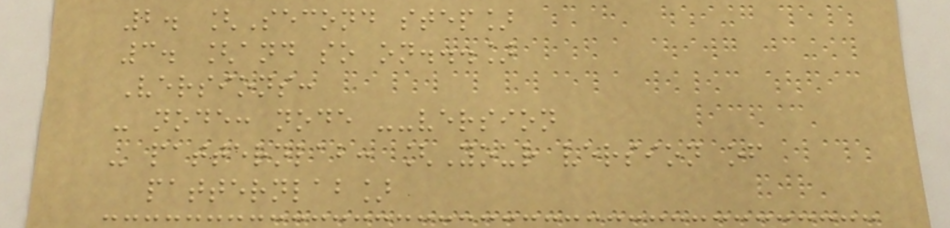2. [Second step]
3. [and so on...]
Versions:
- node: node --version
- patternlab: [Your version of
patternlab]
